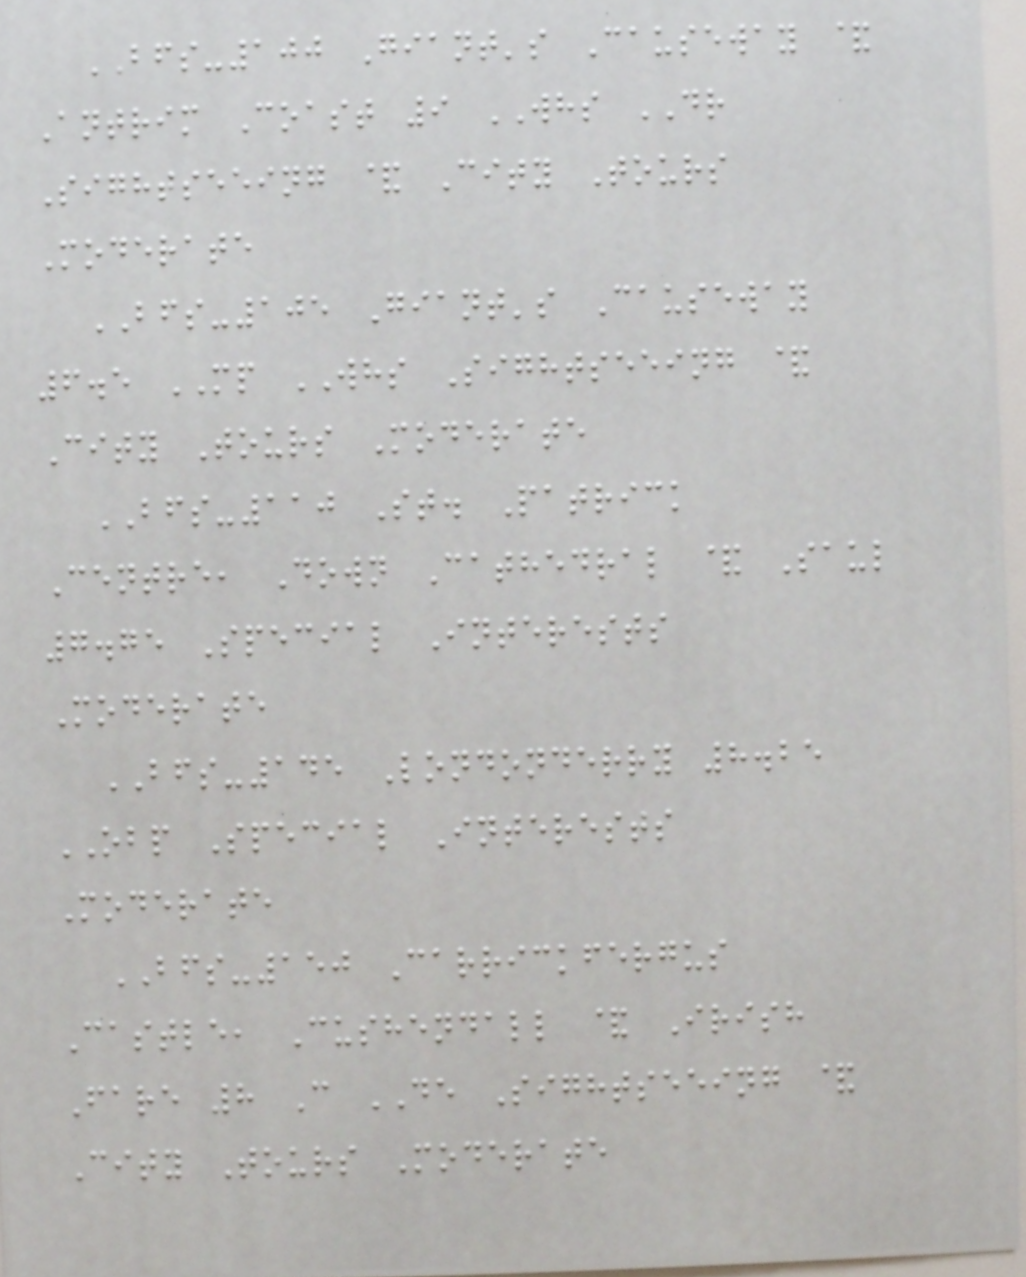BFS-100 Giant's Causeway &
Antrim Coast 9 WHS DR
Sightseeing & City Tours
Moderate
BFS-105 Giant's Causeway
6.5 MP WHS Sightseeing &
City Tours Moderate
BFS-110 St. Patrick
Centre, Down Cathedral & Saul
7.75 Special Interests
Moderate
BFS-145 Londonderry 8.25
OBP Special Interests
Moderate
BFS-150 Carrickfergus
Castle, Cushendall & Irish
Fare 8 C DE Sightseeing &
City Tours Moderate
